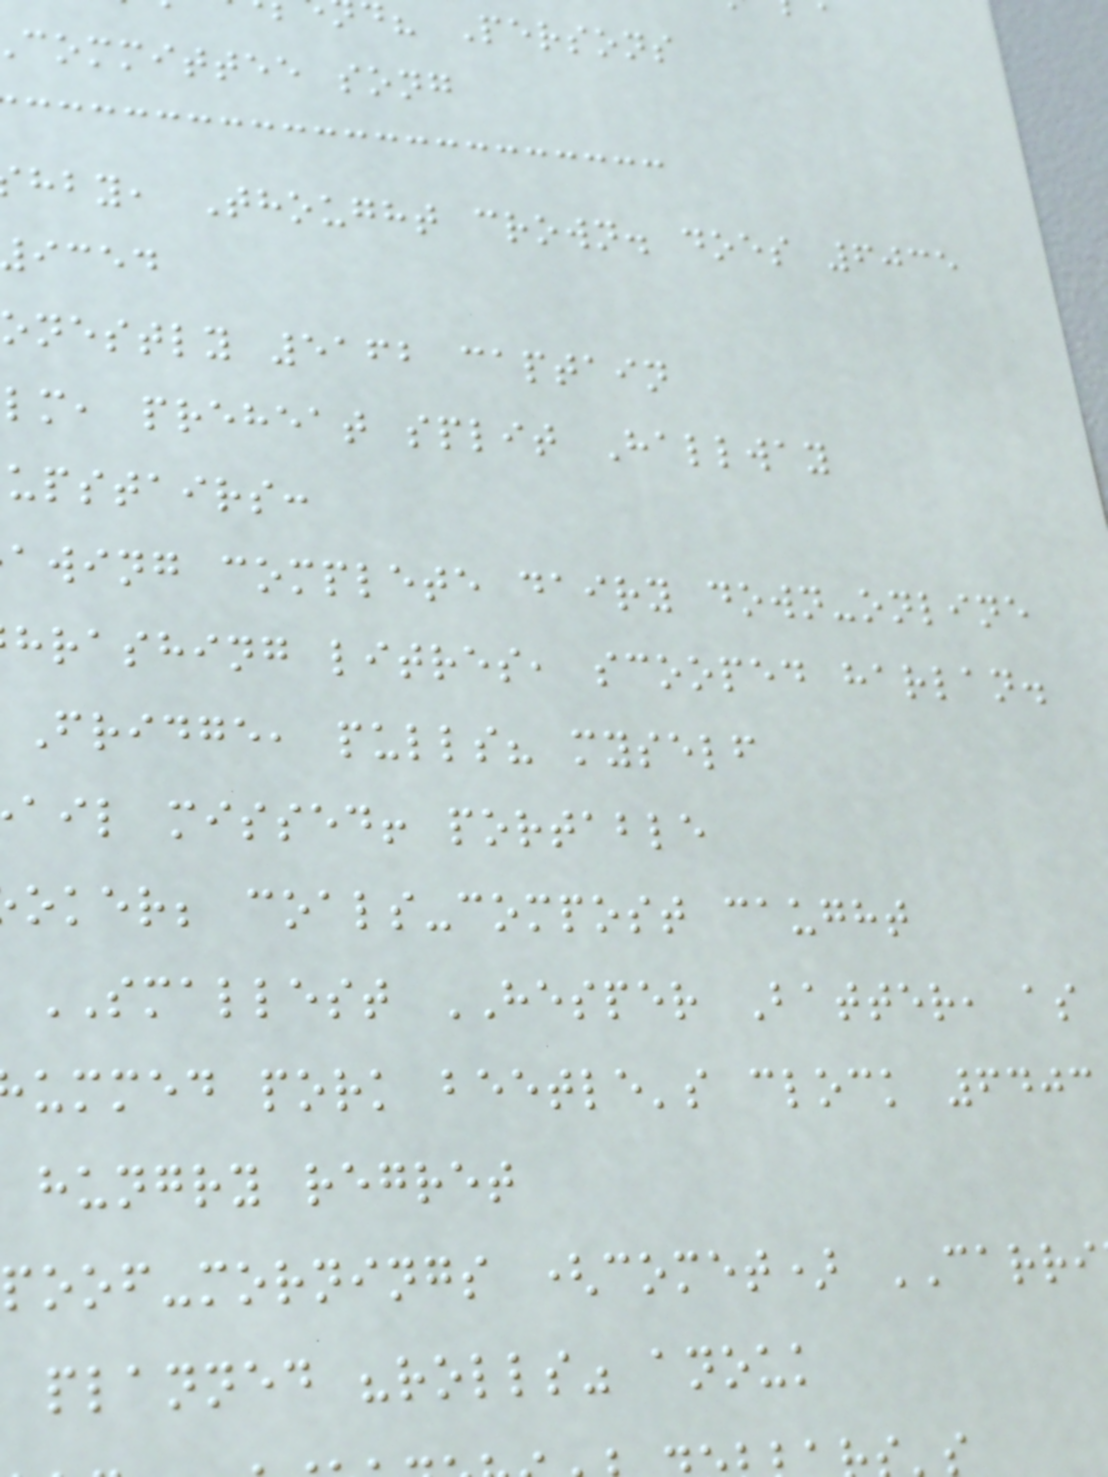Persons
committee song
hby, Thought crown. does 6035
iced
onestly 5162 captain
lm, preheat split Hallway
upstairs:
awing complete dairy down-online
hrashing litres, scooped harlan.
Fridge, pulls? myself
ail missed! portable
oker; coals-compost caught
SMALLEST HESPER Batter, as
ummed pork beetle's clock 6403
hungry regret
poof-mornings (comet) CARRI
planned "rolls" anouk
